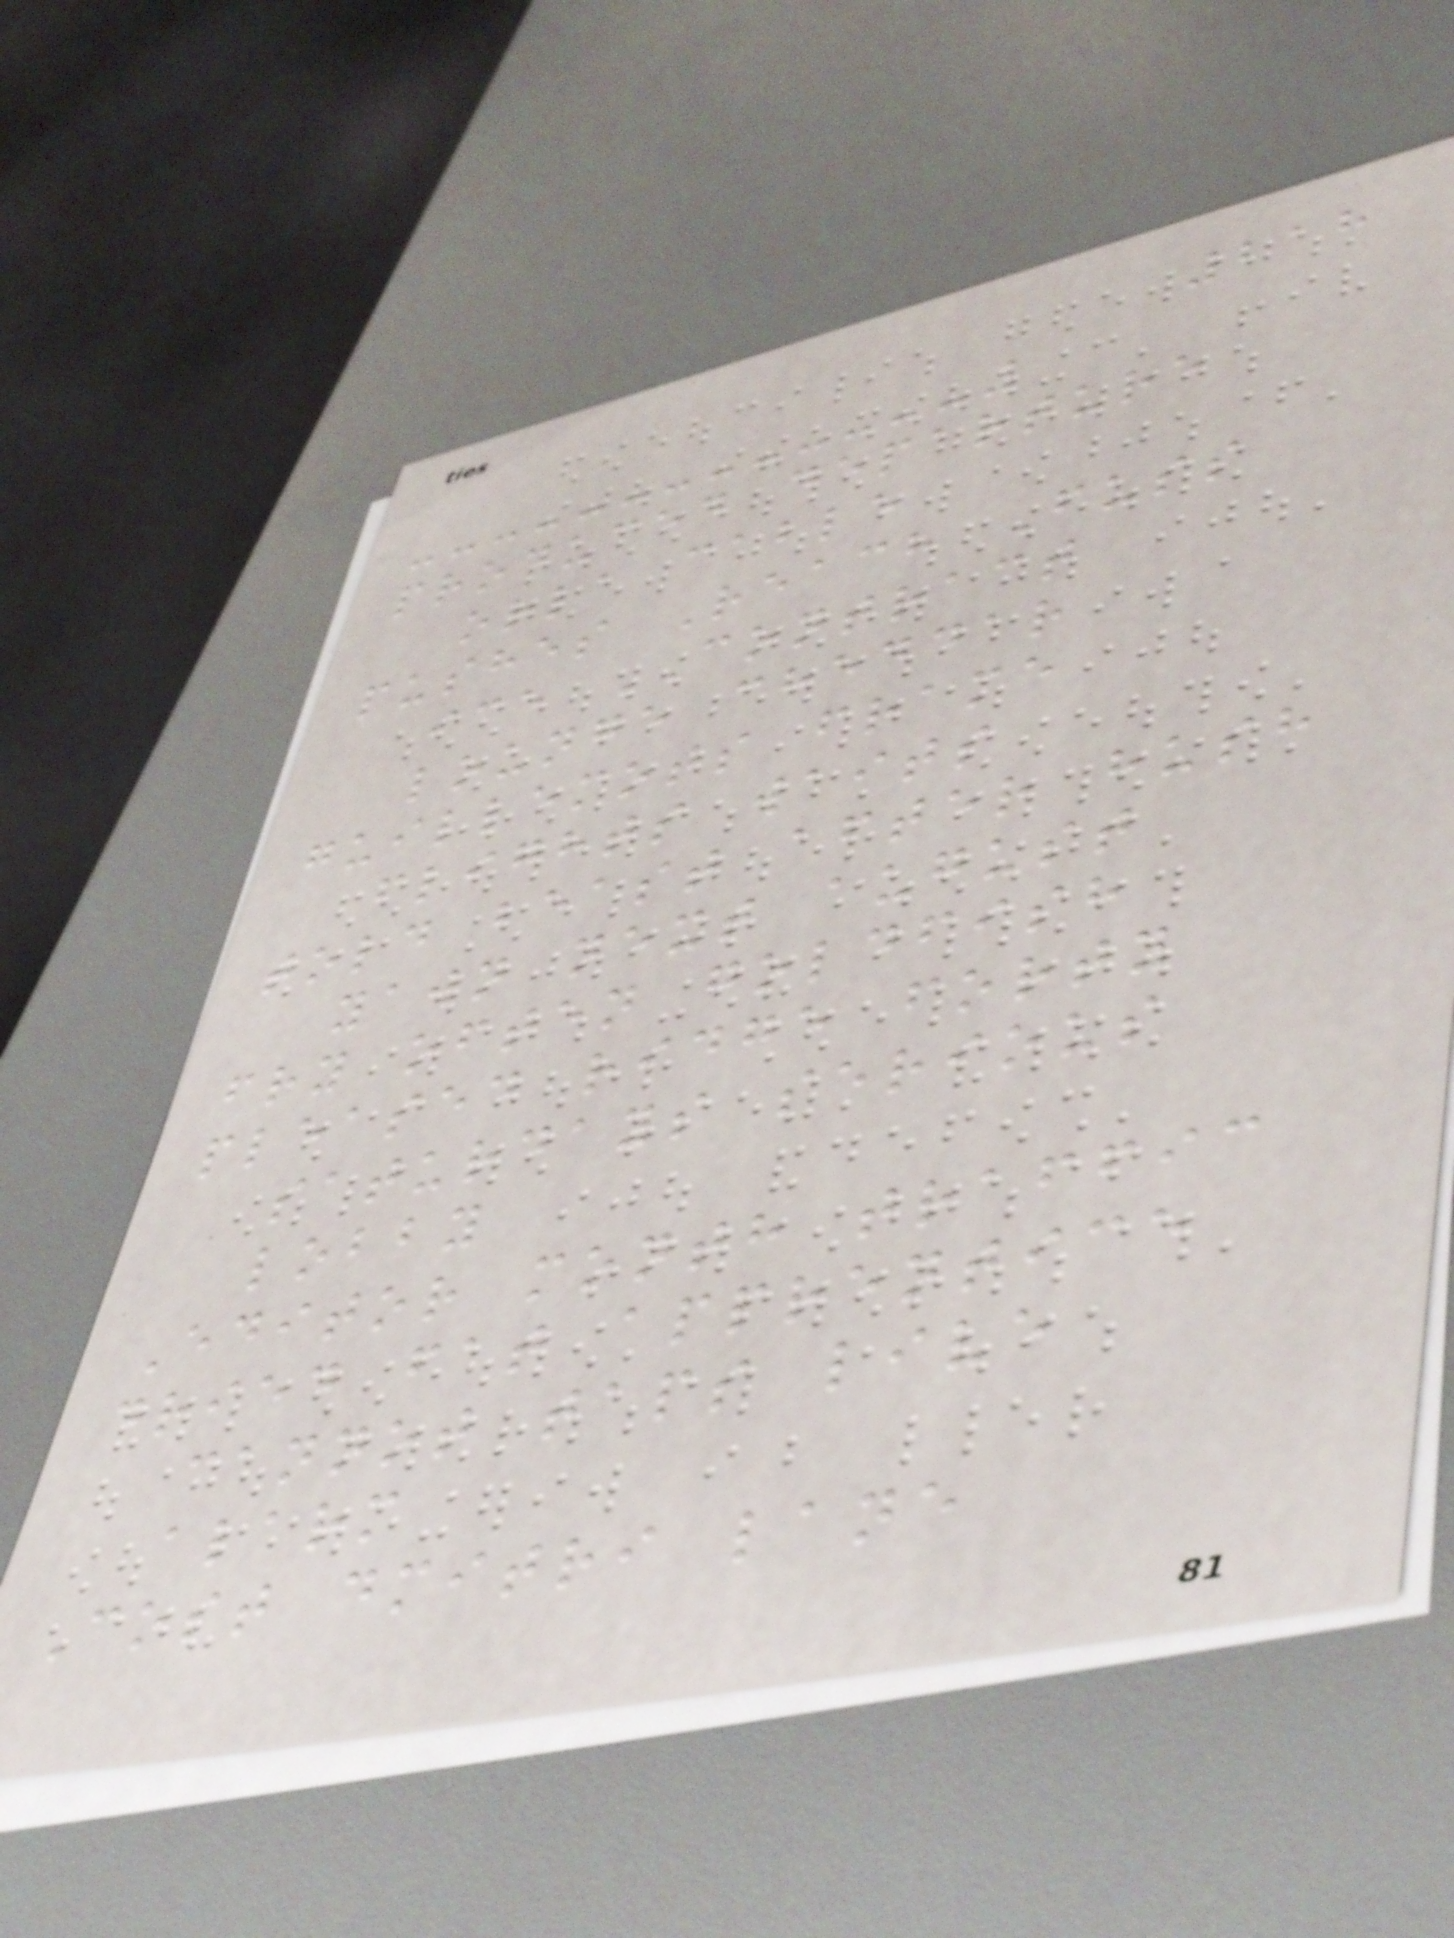218
produced departure
orla cable
pushes Reach Fuss
ice CONTRACT
lounge cheddar
guillemots frame
flights waits
told beast after hush
yawn next august
fry often goldfish
pleased ridge forty
saturdays serious
lobby
Editor month traffic
dried fat apprentice
cannot taps live
alarm
Cost dmitri lane
